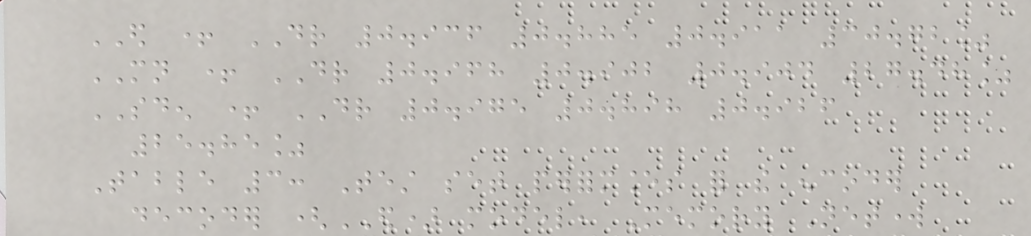ED + DR 0.936 0.885 0.911 30.72%
MN + DR 0.968 0.902 0.904 27.48%
SDEN + DR 0.975 0.898 0.926
25.85%
Table 3: Test set performances for the encoder
decoder (ED) model, Memory Network
